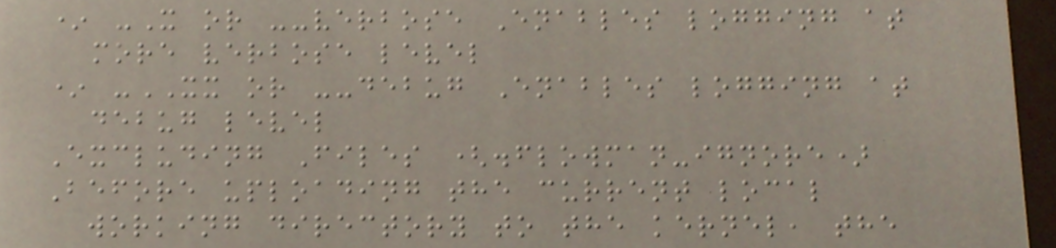* -X or --verbose Enables logging at
more verbose level
* -XX or --debug Enables logging at
debug level
Excluding Files (.flowman-ignore)
Before uploading the current local
working directory to the kernel, the
